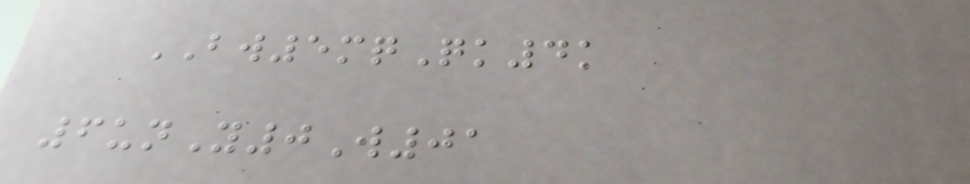BW5mqQk4k
6unY0W01
